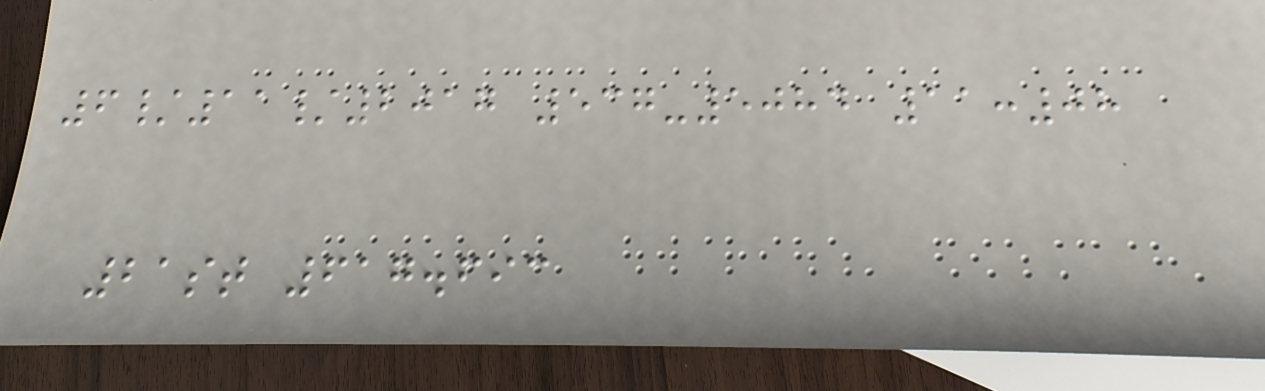6/11/2017 537-5084 11:08
21st 617.693
